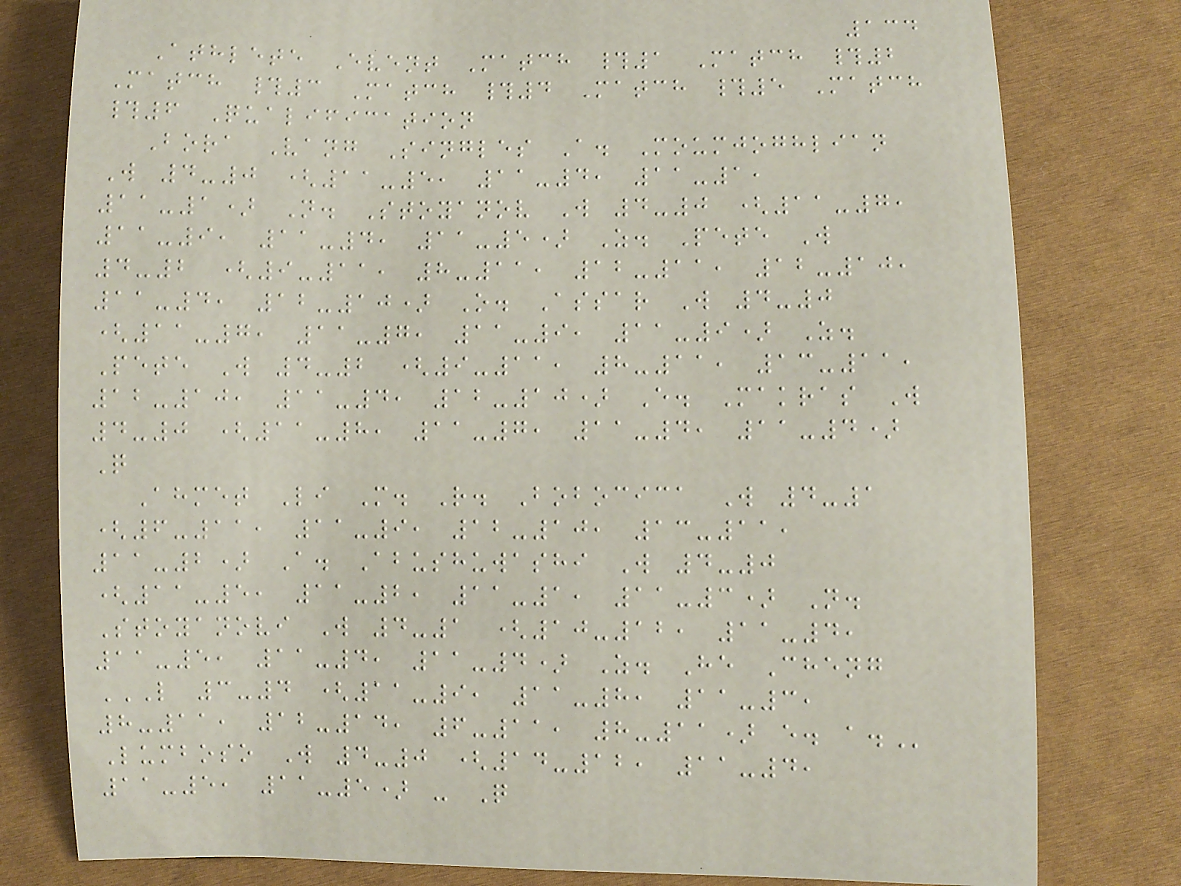134
Athlete Event Match #1 Match #2
Match #3 Match #4 Match #5 Match
#6 Qualification
Bora Vang Singles A. Moumjoghlian
W 4-0 (11-5, 11-4, 11-1,
11-1) N. Stoyanov W 4-0 (11-7,
11-9, 11-4, 11-5) Z. Pete W
4-2 (9-11, 8-11, 12-11, 12-10,
11-4, 12-10) O. Assar W 4-0
(11-7, 11-7, 11-9, 11-9) Z.
Pete W 4-2 (9-11, 8-11, 13-11,
12-10, 11-4, 12-10) E. Makras W
4-0 (11-8, 11-7, 11-4, 11-4)
Q
Ahmet Li M. R. Bobocica W 4-1
(6-11, 11-9, 12-10, 13-11,
11-2) A. Abushuwashi W 4-0
(11-5, 11-2, 11-1, 11-3) N.
Stoyanovi W 4-1 (10-12, 11-4,
11-5, 11-4, 11-4) Z. He Cheng
L 3-4 (11-9, 11-8, 11-3,
8-11, 12-14, 6-11, 8-11) E. A.
Lumboso W 4-0 (14-12, 11-4,
11-5, 11-5) - Q
